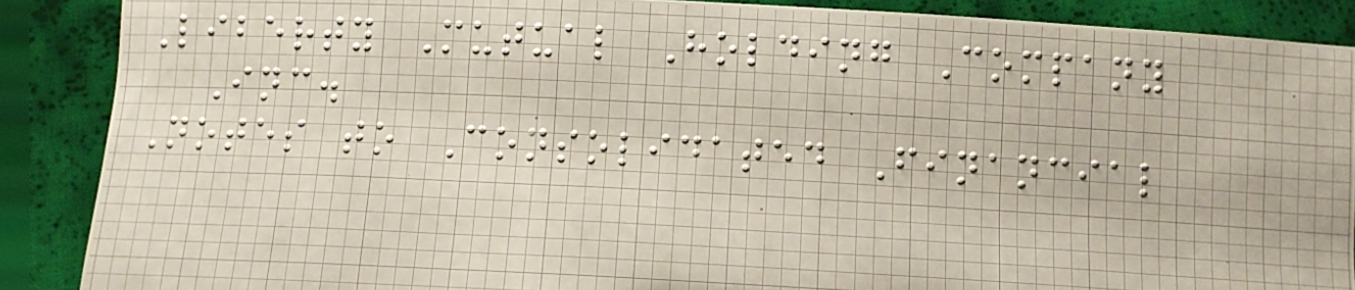Liberty Mutual Holding Company
Inc.
Notes to Consolidated Financial
